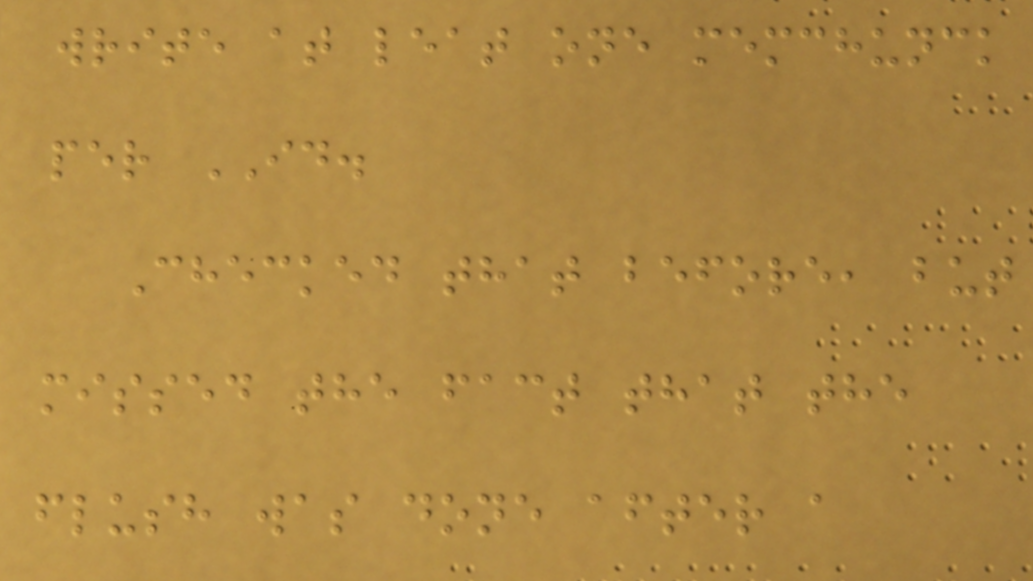write at leat one memchunck
per ID.
Checked that before, but
missed the fact that the
flush was done after a
